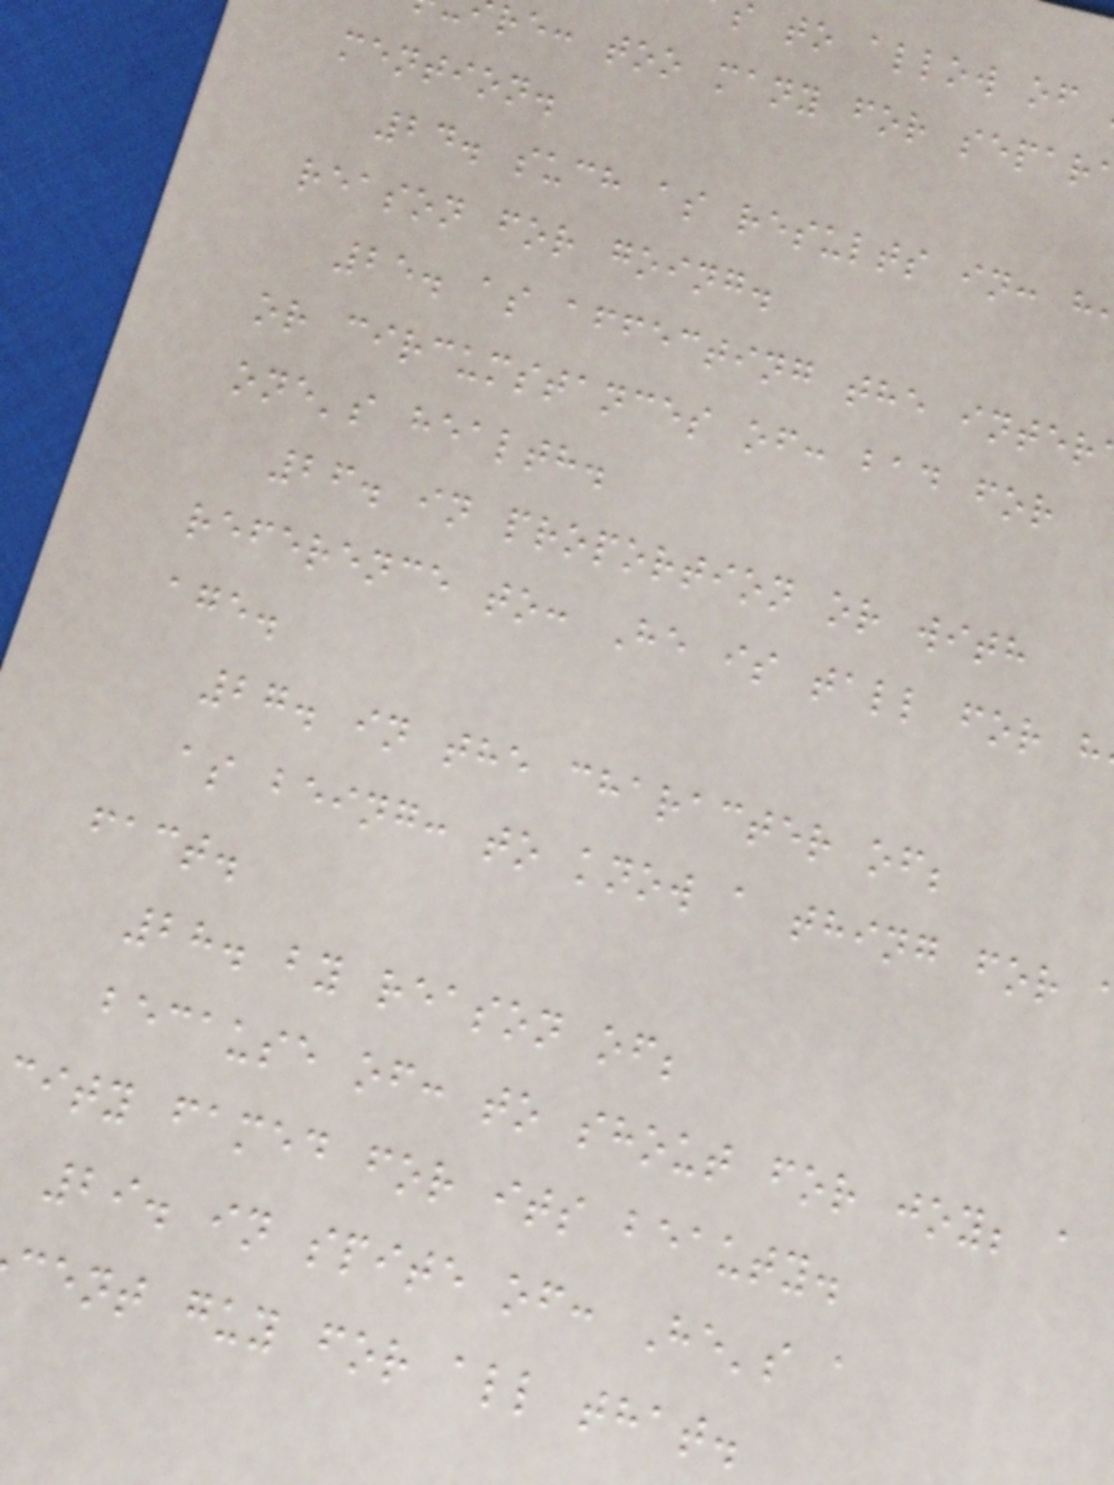to allow of
re: too many for separ
mention.
24. such as results in: h
reason for going.
25. as affecting the inter
or circumstances of: bad for
one's health.
26. in proportion or with
reference to: He is tall for h
age.
27. in the character of;
as being: to know a thing for
fact.
28. by reason of;
because of: to shout for joy; a
city famed for its beauty.
29. in spite of: He's a
cent guy for all that.
